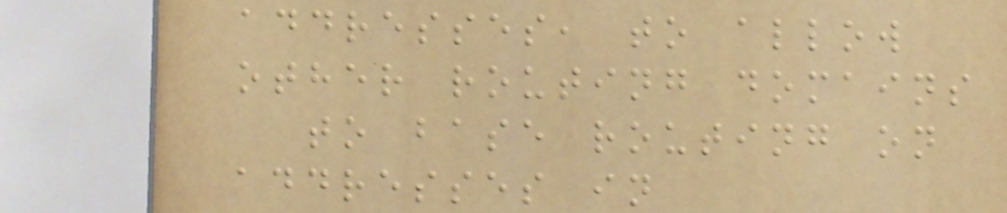addresses, to allow
other routing domains
to base routing on
addresses in
